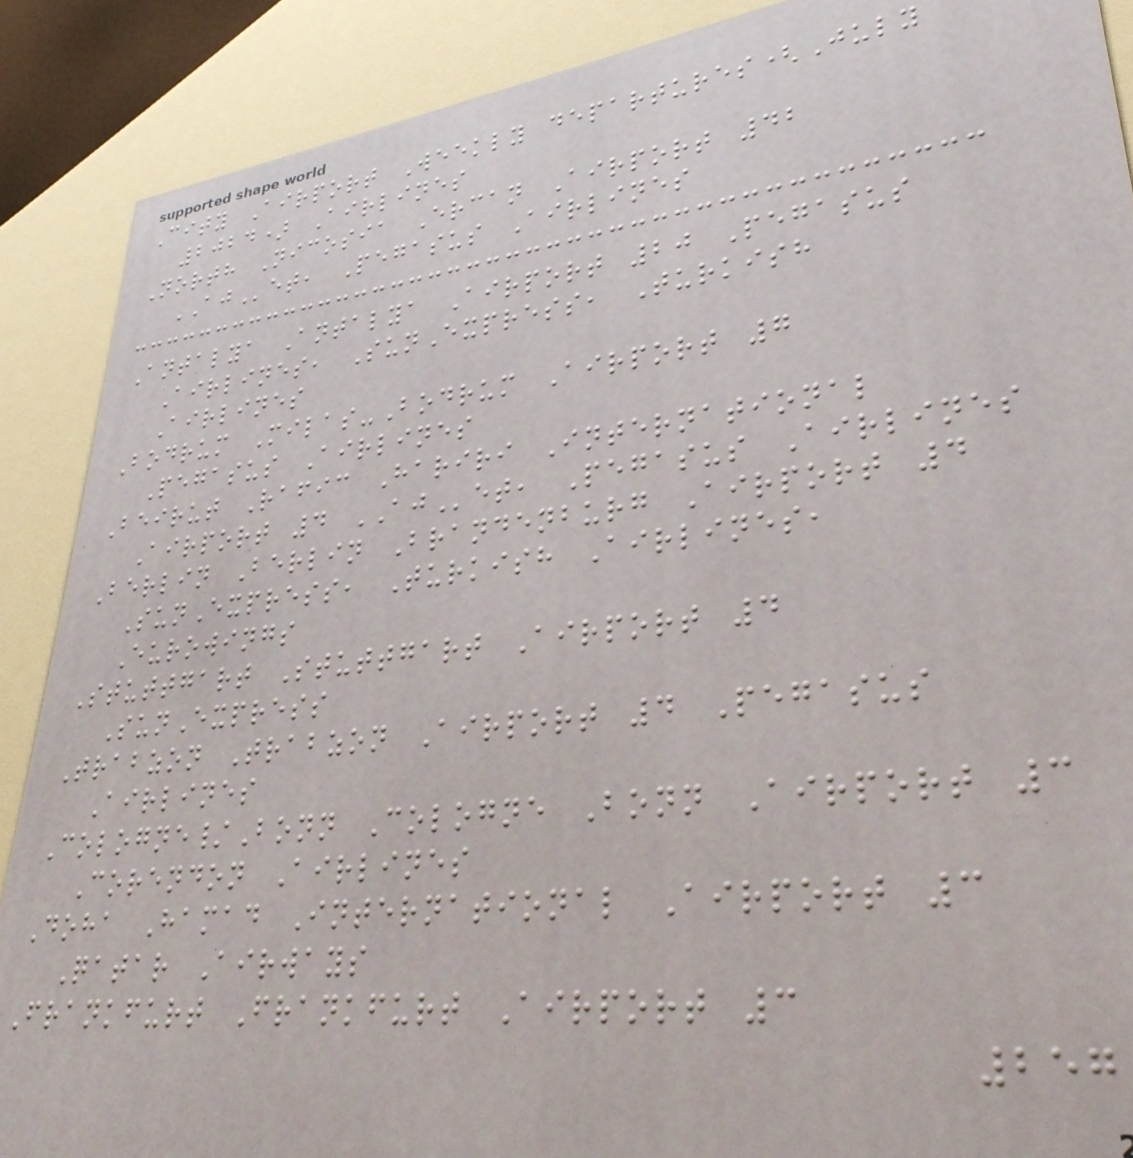City Airport Weekly departures(July
2024) Airlines
North Nicosia Ercan Airport 42
AJet, Pegasus Airlines
Antalya Antalya Airport 20 Pegasus
Airlines, SunExpress, Turkish
Airlines
Bodrum Milas-Bodrum Airport 7
Pegasus Airlines
Beirut Rafic Hariri International
Airport 4 AJet, Pegasus Airlines
Berlin Berlin Brandenburg Airport 4
SunExpress, Turkish Airlines,
Eurowings
Stuttgart Stuttgart Airport 4
SunExpress
Trabzon Trabzon Airport 4 Pegasus
Airlines
Cologne/Bonn Cologne Bonn Airport 3
Corendon Airlines
Doha Hamad International Airport 3
Qatar Airways
Frankfurt Frankfurt Airport 3
257
